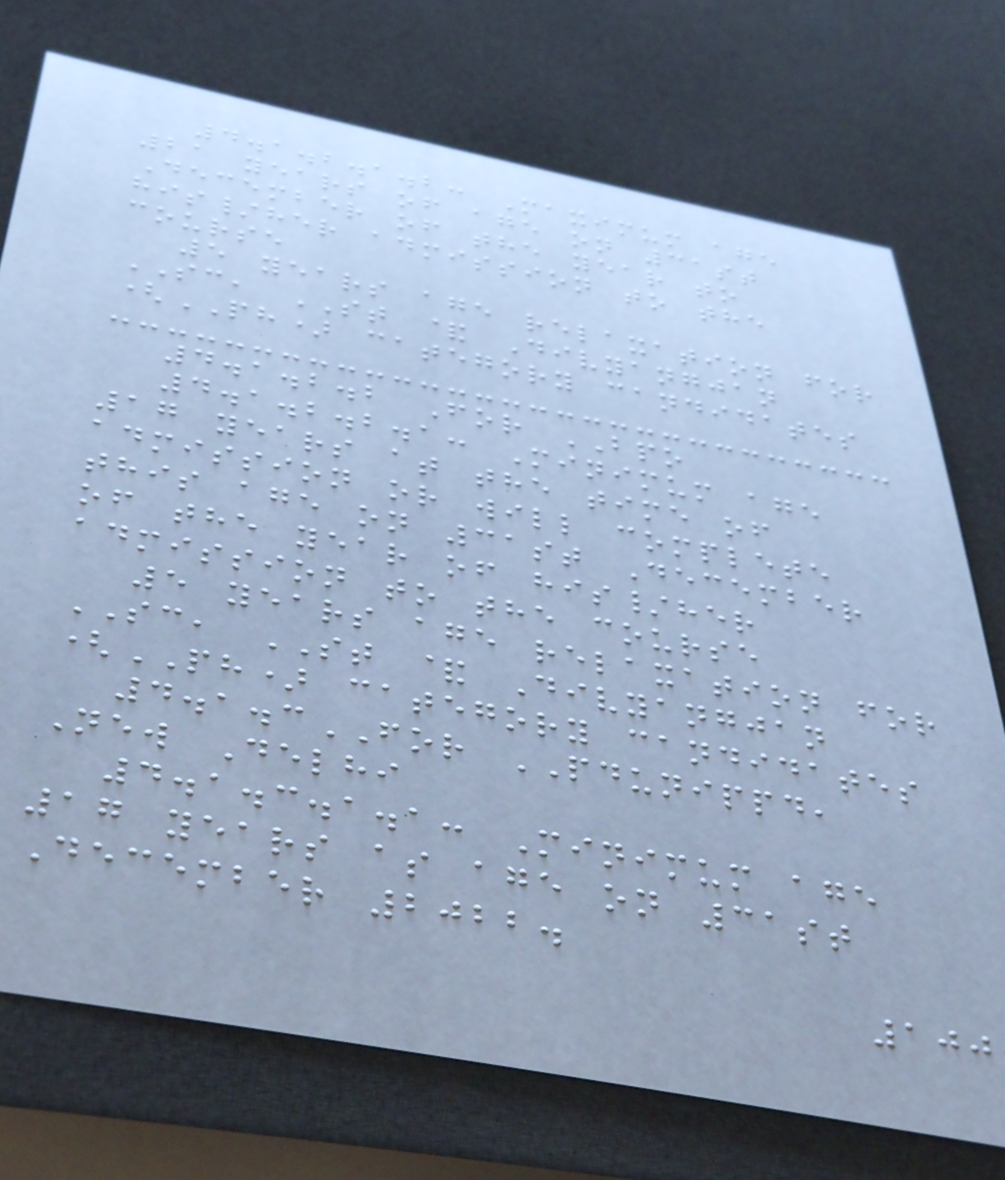4.1.2.1.2: Maximum age
21 years of age on 31st
December of the year to
his/her admission to the
course
5 years age relaxation for
SC, ST & Divyangjan
(PH) category candidates
4.1.2.2 For BPO
4.1.2.2.1: Minimum age
17 years at the time of
admission or will complete
this age on 31st December
of the year of his/her
admission to the course
5 years age relaxation for
SC, ST & Divyangjan
(PH) category candidates
4.1.3FOR PDUNIPPD,
New Delhi
4.1.3.1.1: Minimum age
17 years as age on 31st
December 2022.
100
